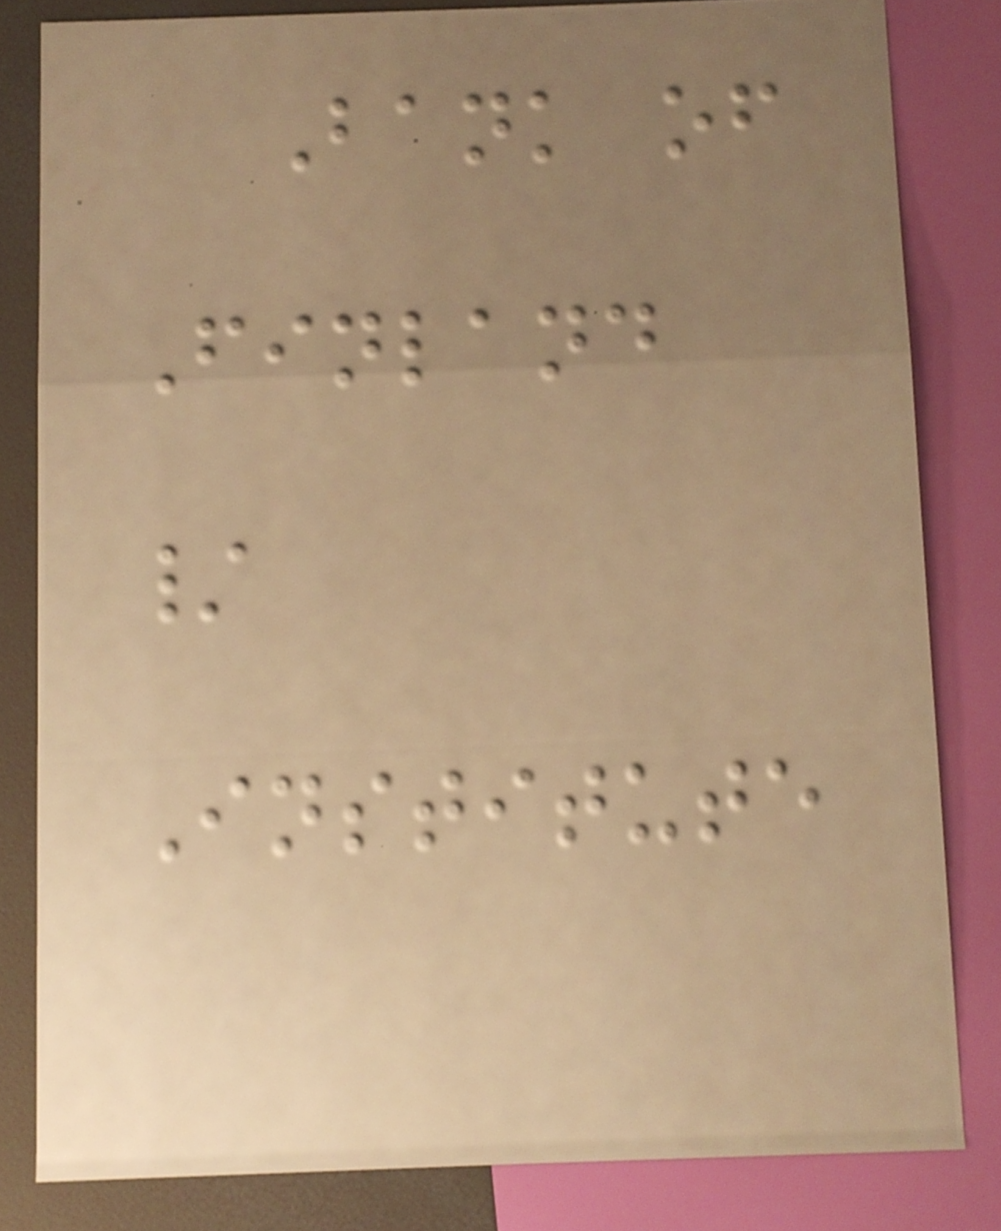Bank of
Finland
/
Institute
